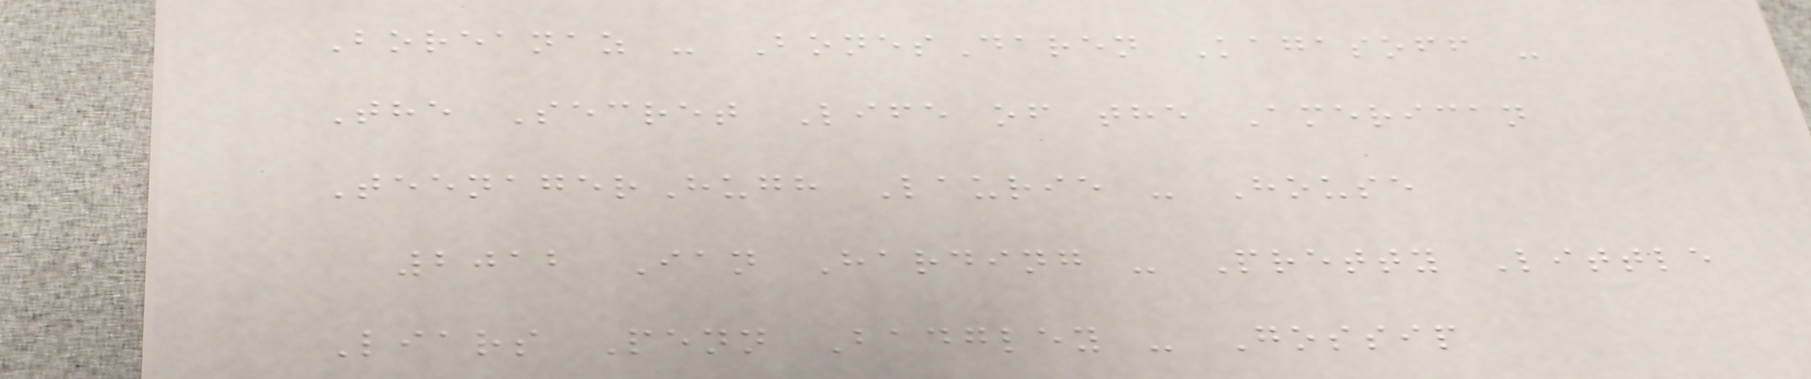Boreanaz - BonesDaren Kagasoff -
The Secret Life of the American
TeenagerHugh Laurie - House
2012 Ian Harding - Pretty Little
Liars Penn Badgley - Gossip
